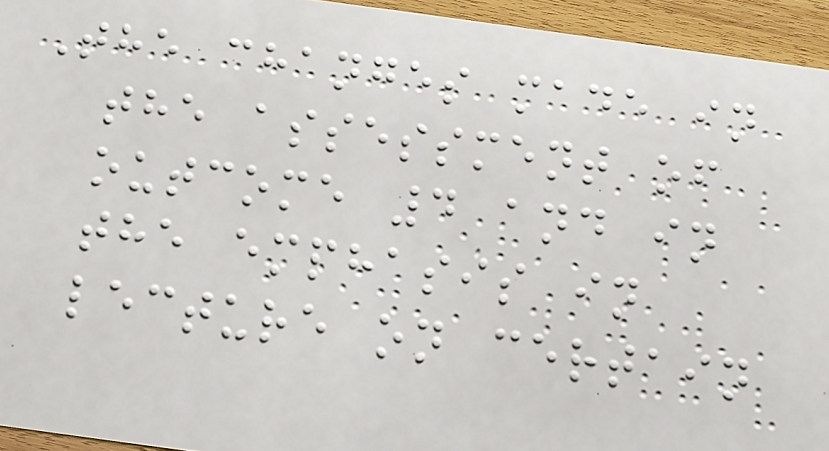The changes made in
the assessment of
outcome 4 and in
the emphasis in
lecture on certain
